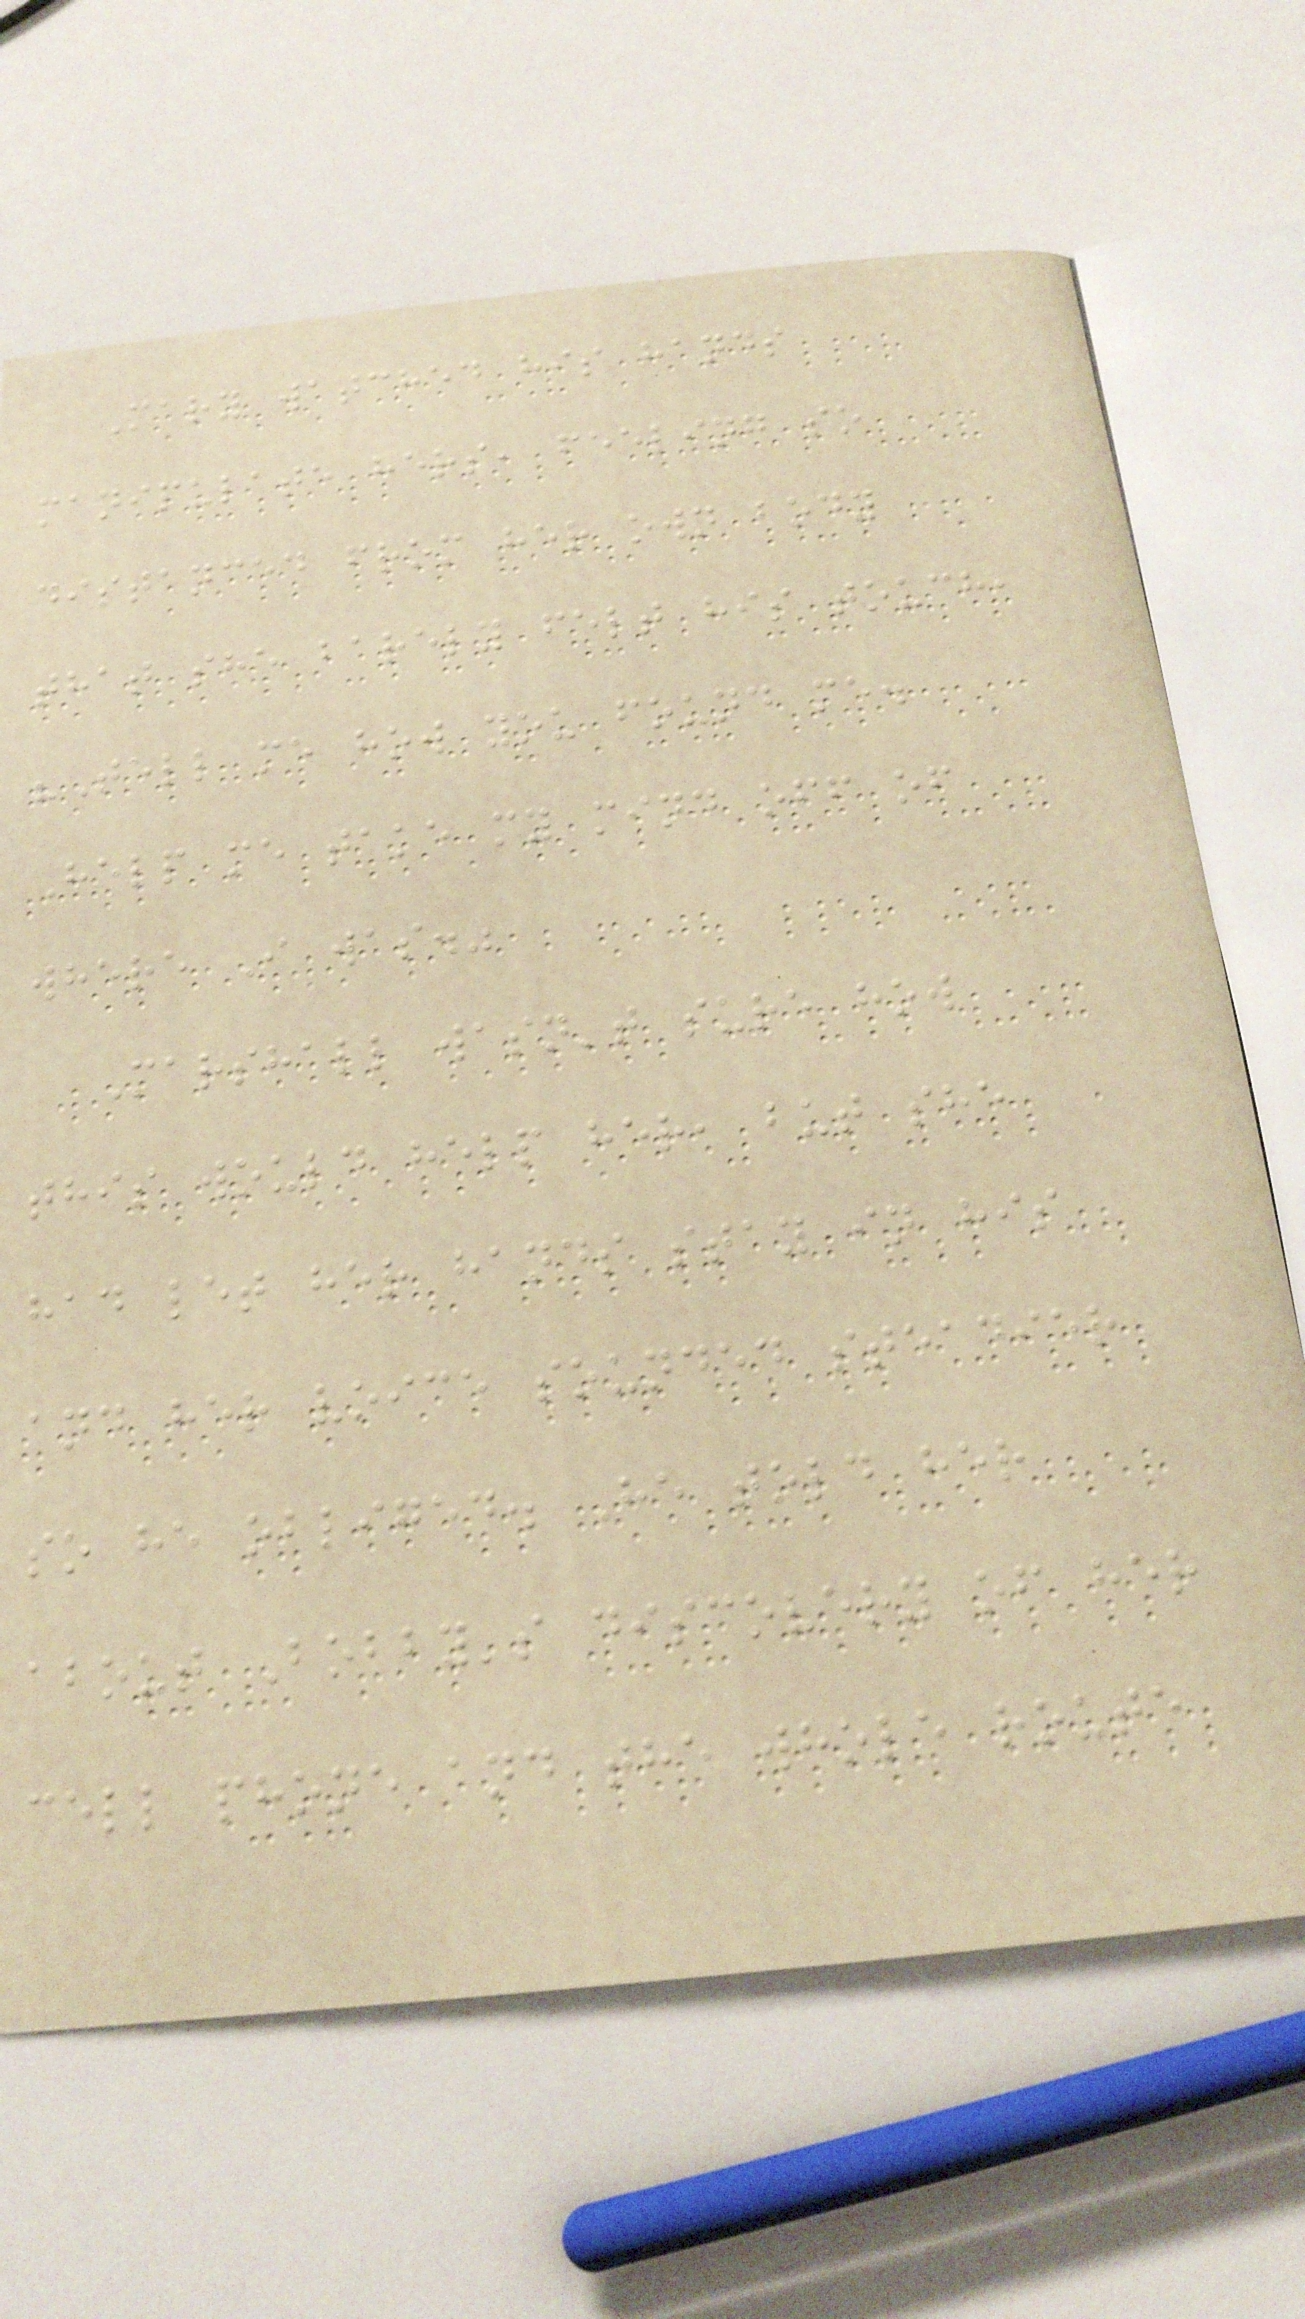Mary watched his hands
manipulate hers, feeling so
distanced from her own body
that she barely felt his touch,
"Tell me how you found me.
Help me take my mind off of
where I was."
Marshall wasn't sure how
this would help her, but she
had let her hands stay in his
and her voice sounded steadier
so he obliged. He told her
about Bobby's discovery of her
cell phone and the whole route
